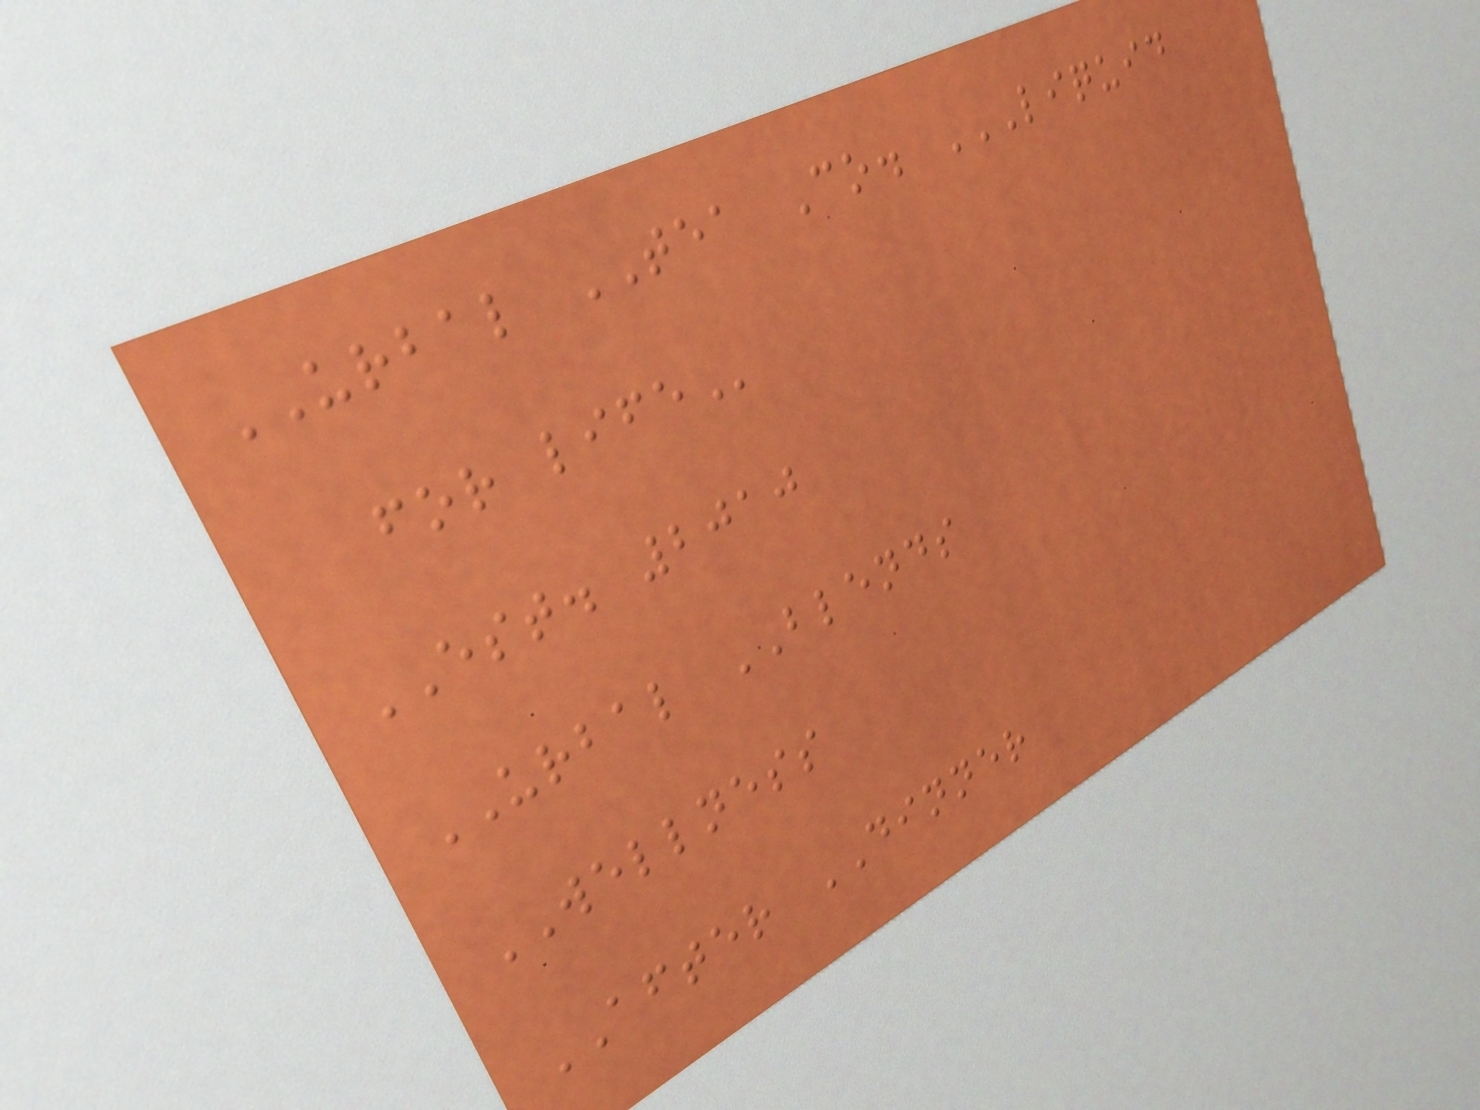URBAL TEA Co. LIQUID
FOR LIFE
EST. 2010
URBAL BLENDS
WELLNESS
AFTER DINNER
